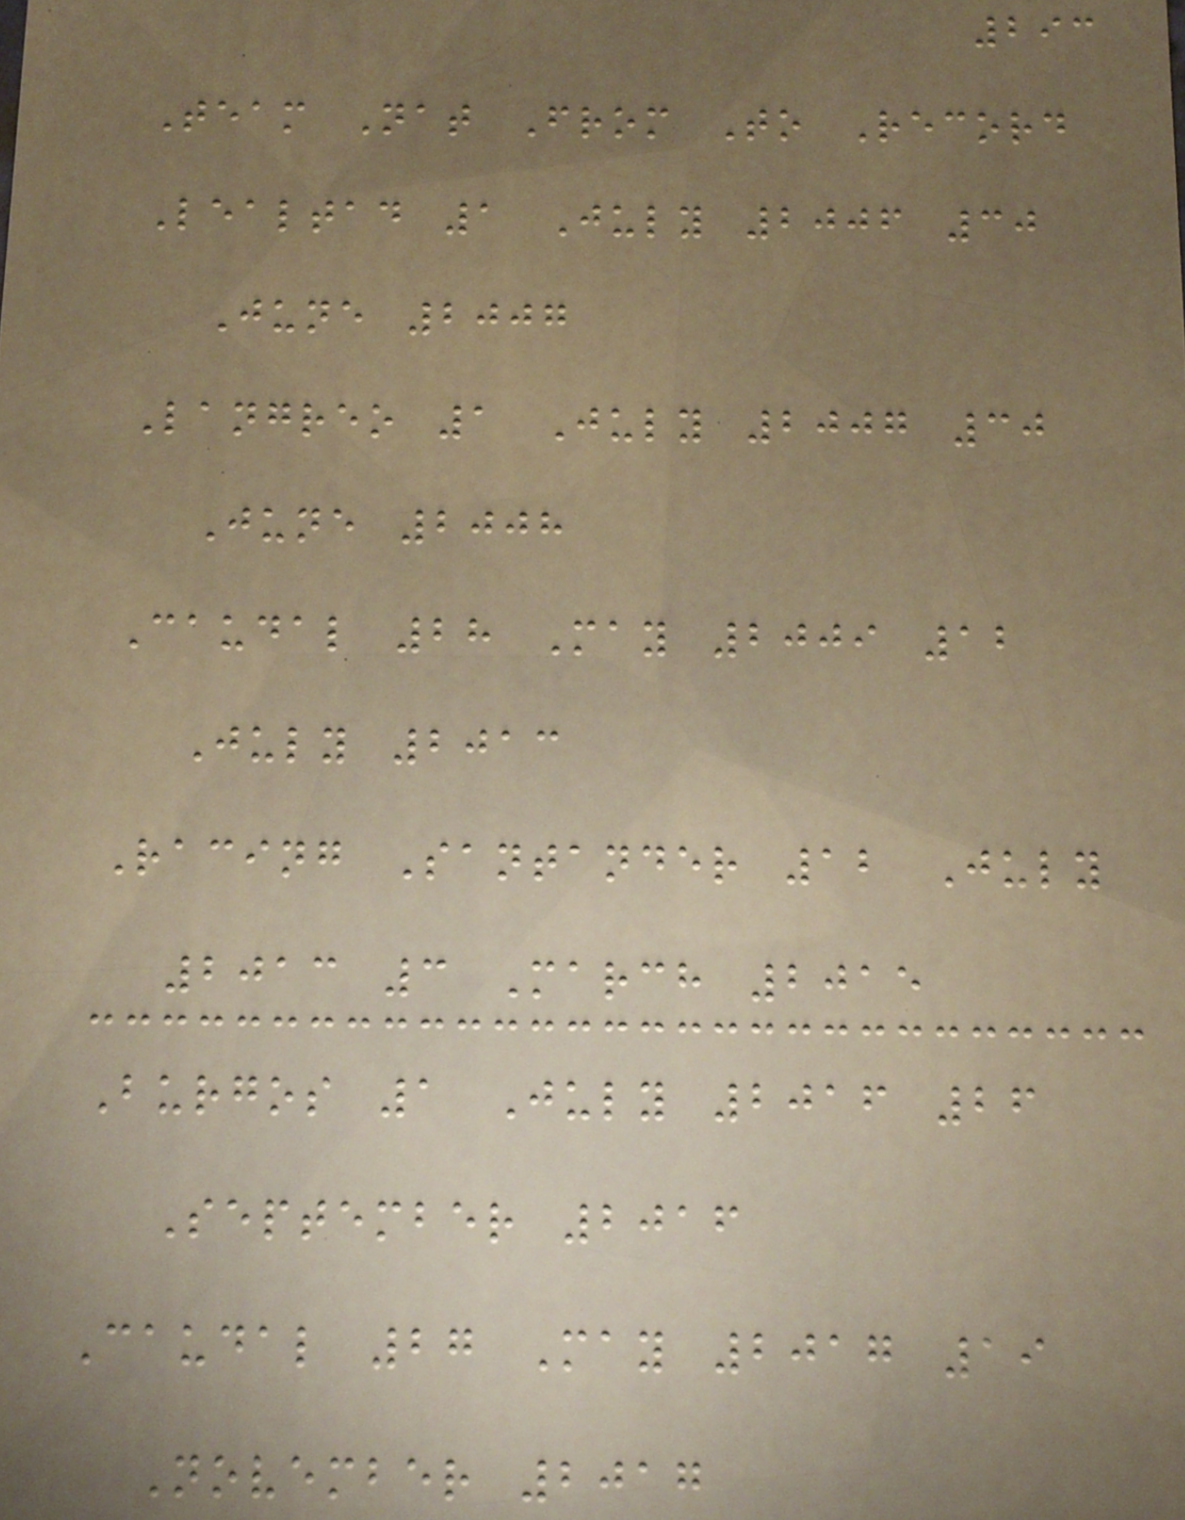293
Team Nat From To Record
Lealtad 1 July 2006 30
June 2007
Langreo 1 July 2007 30
June 2008
Caudal 28 May 2009 12
July 2013
Racing Santander 12 July
2013 3 March 2015
Burgos 1 July 2016 26
September 2016
Caudal 27 May 2017 19
November 2017
